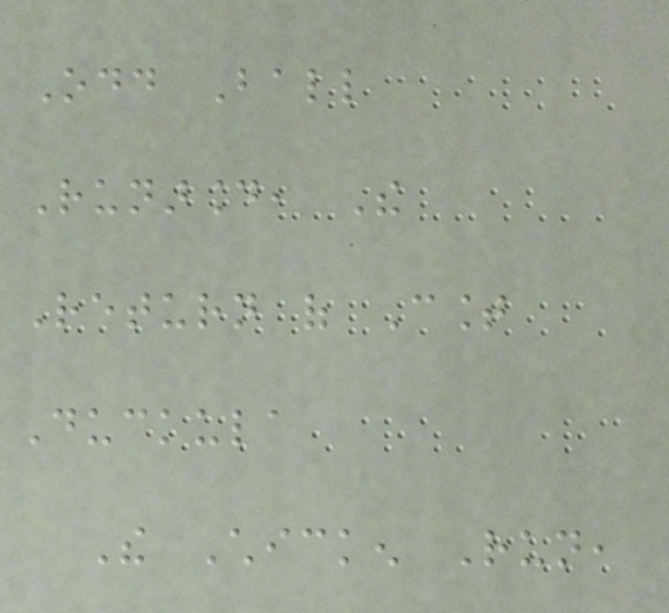Odd Ball
Runaround, The
Return of Count
Duckula
The Chicken Run,
